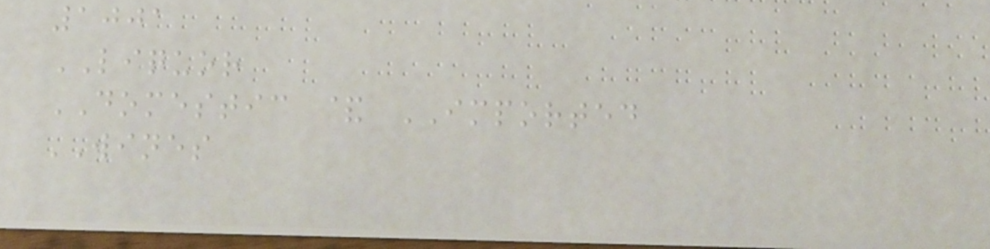1001
LIQUOR
DOMESTIC & IMPORTED
WINES
